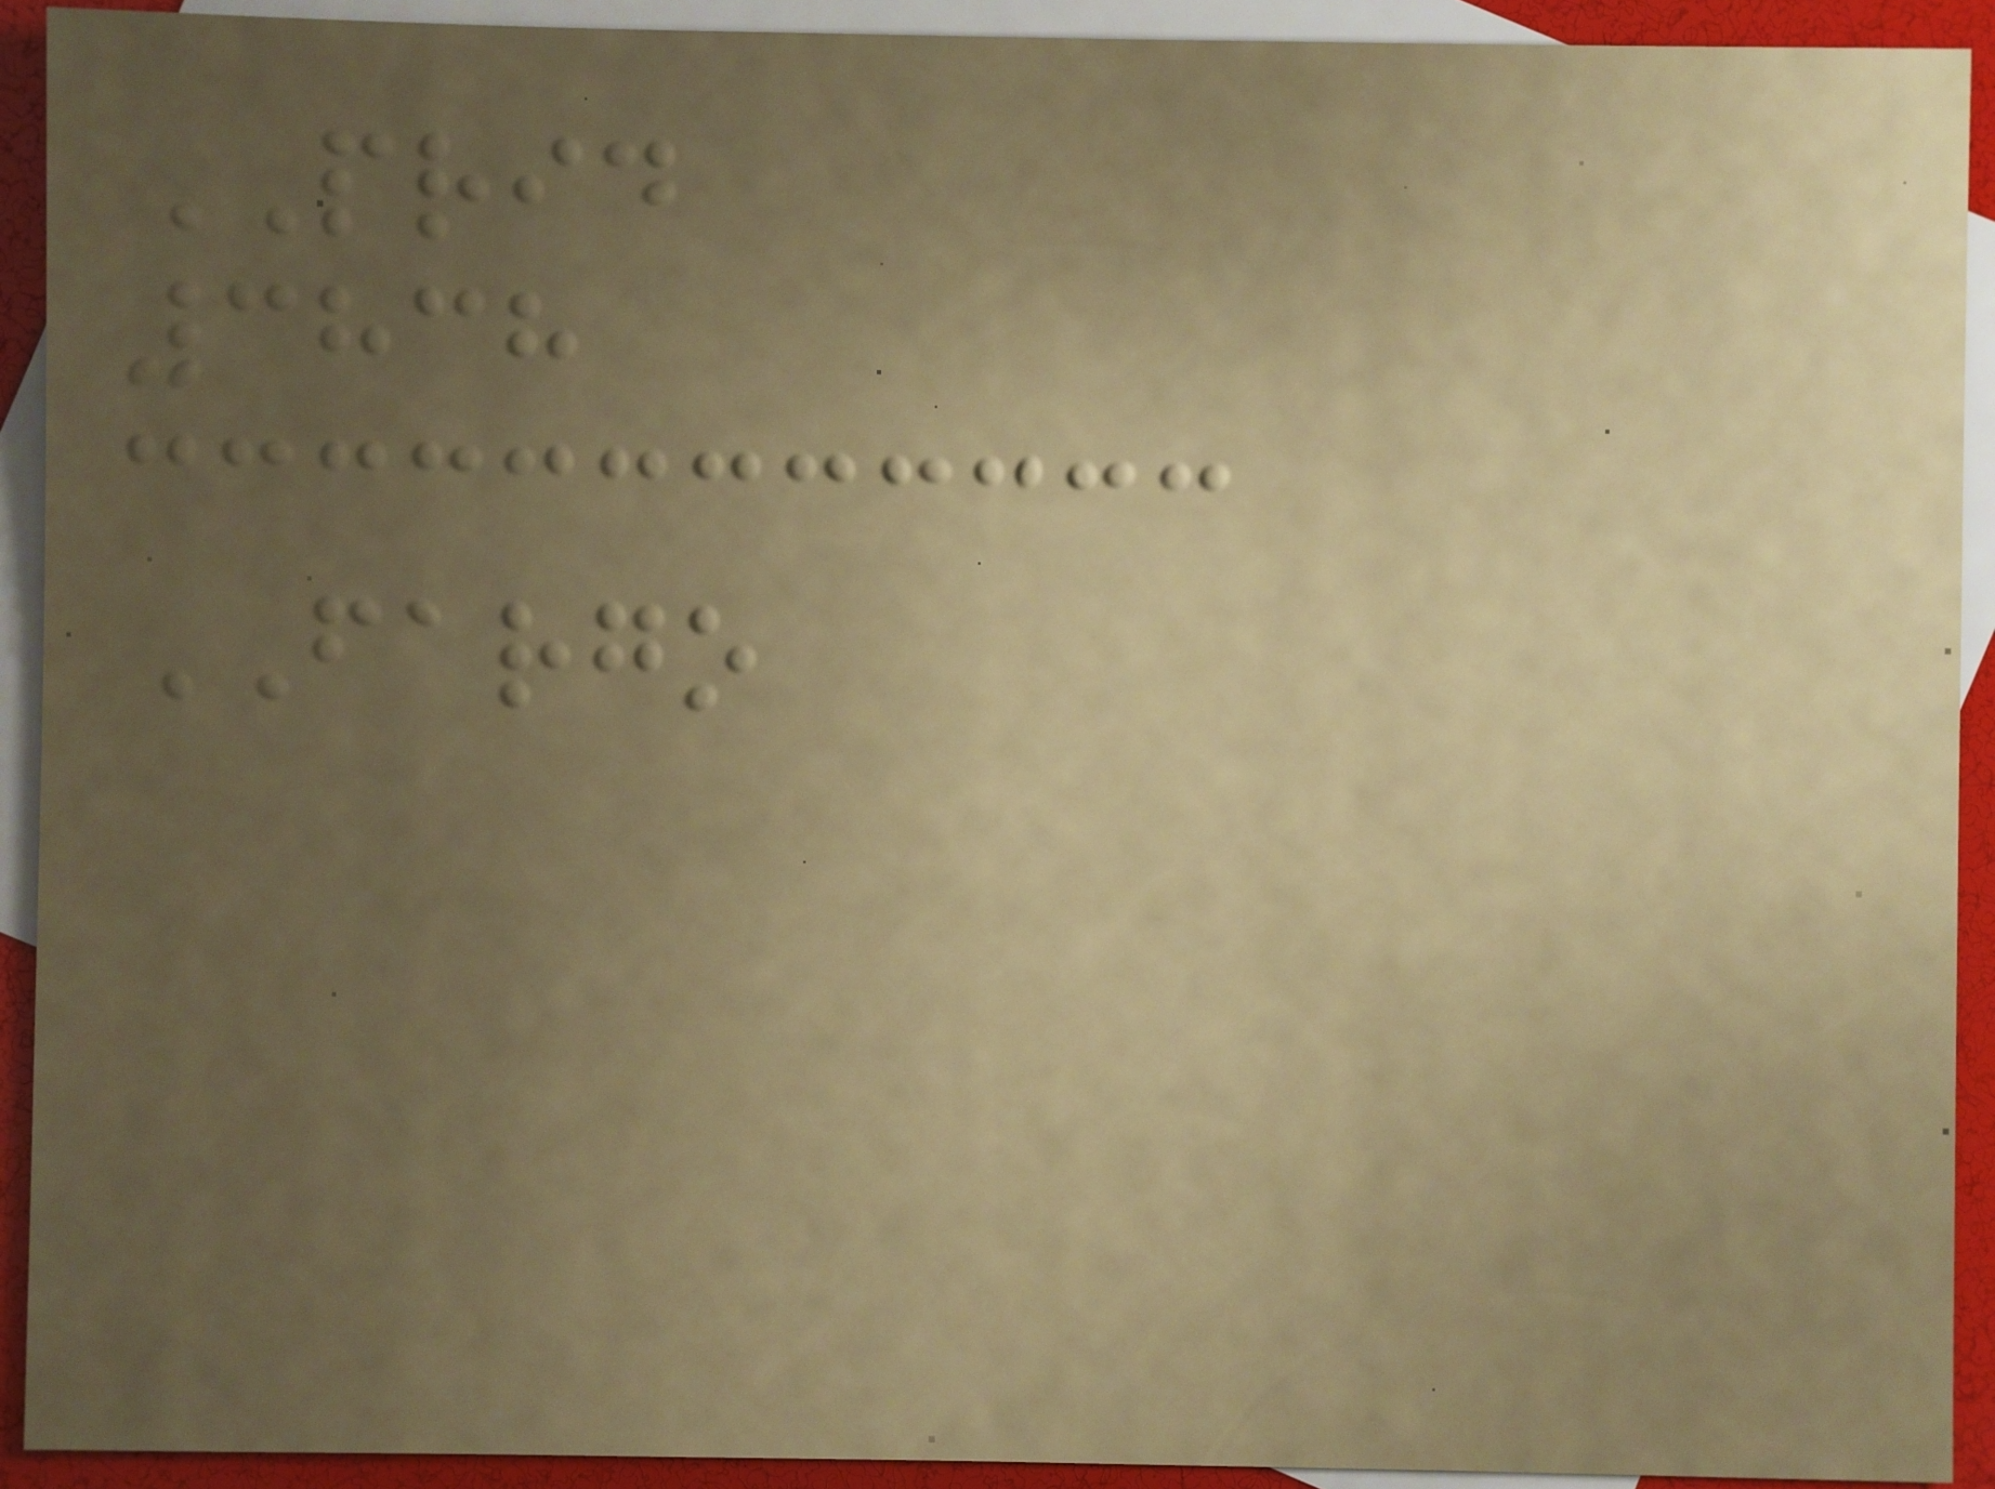PRID
3838
FARGO
